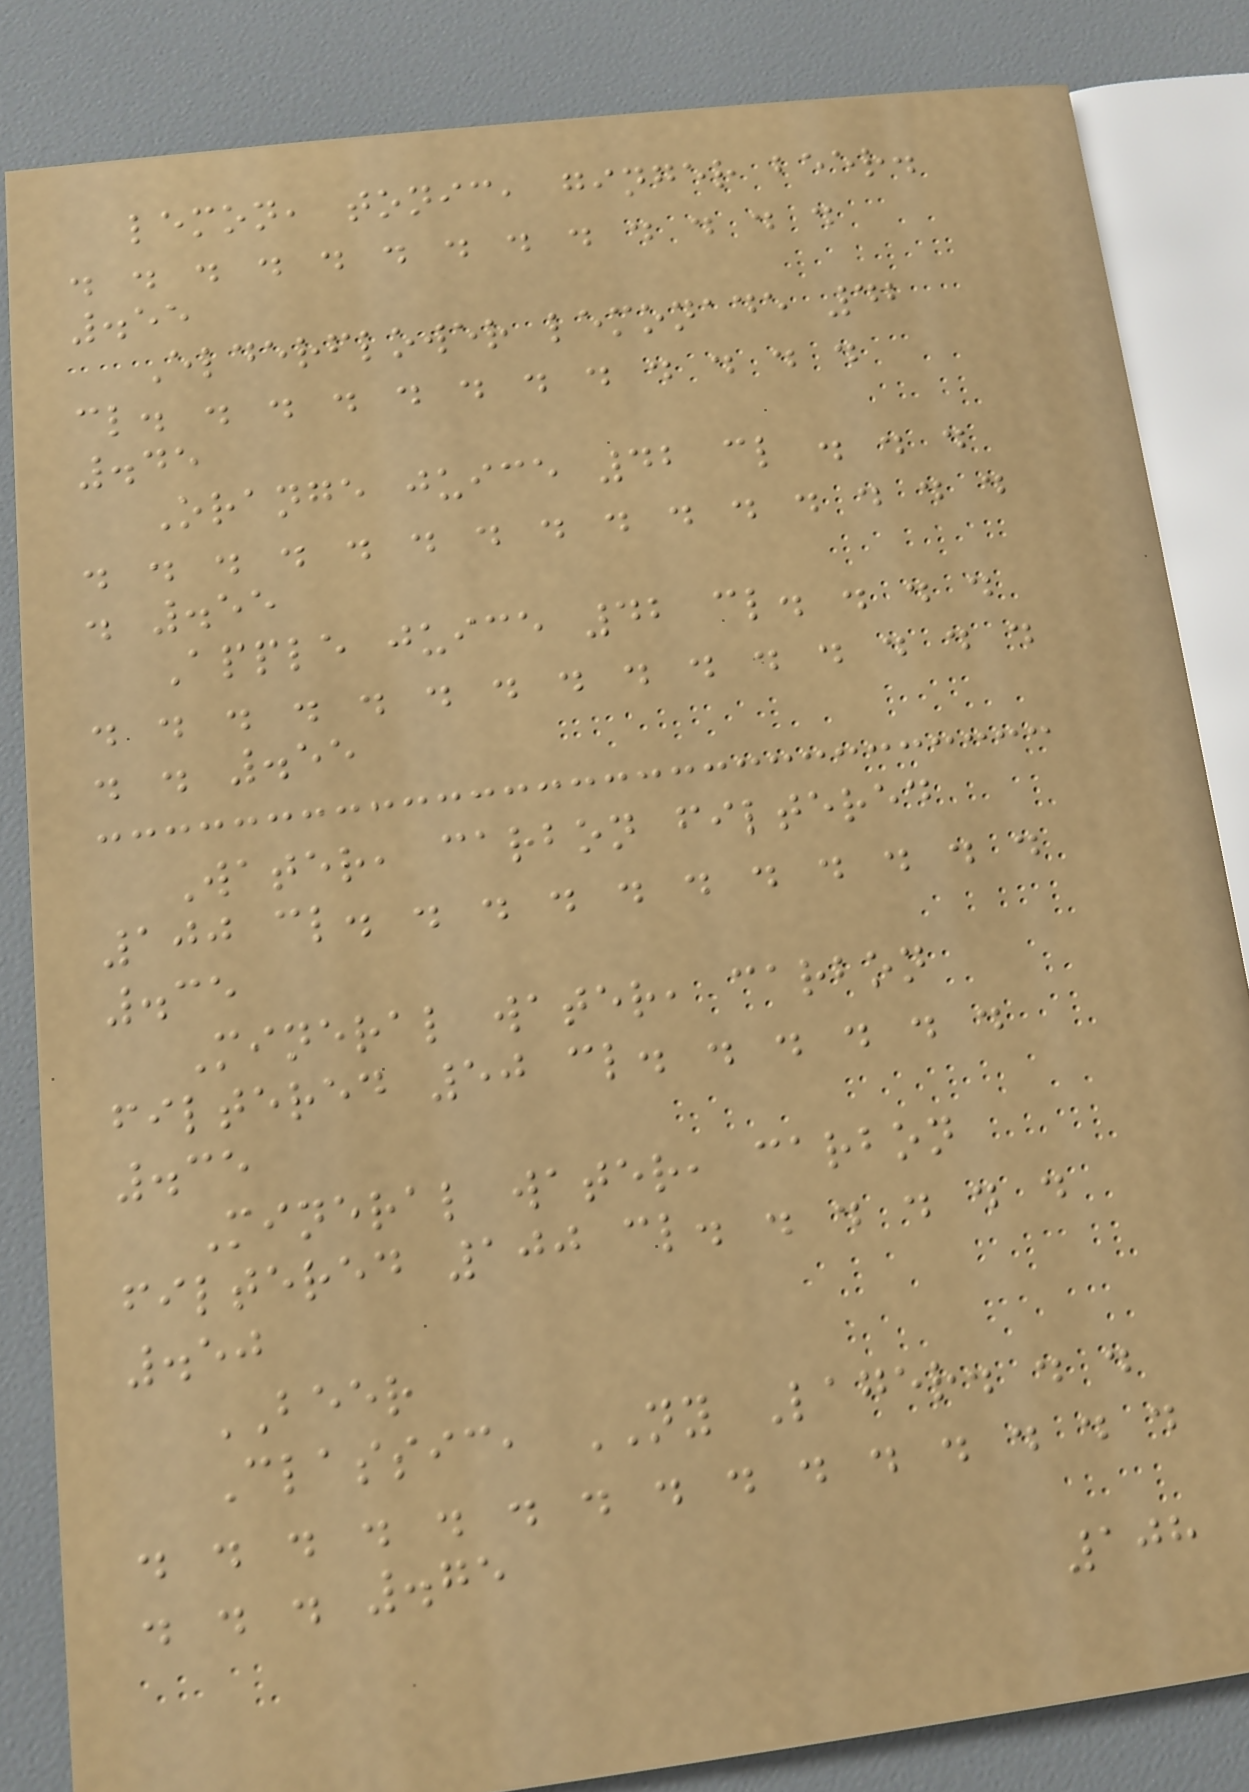lemon, tonic, ginger beer.
. . . . . . . . . . . . .
.55
Elderflower lemonade 42
cl. . . . . . . . . . . .
.45
Orange juice 42 cl . . .
. . . . . . . . . . . . . . .
. .55
Apple juice 42 cl. . . .
. . . . . . . . . . . . . . .
. . .55
Water, carbon filtered
100 cl. . . . . . . . . . .
.35
Mineral water, carbon
filtered 50 cl. . . . . .
.35
Mineral water, carbon
filtered 100 cl. . . . . .
.50
BEER
Classic, NY Lager. . .
. . . . . . . . . . . . . . .
. . . .75
108
